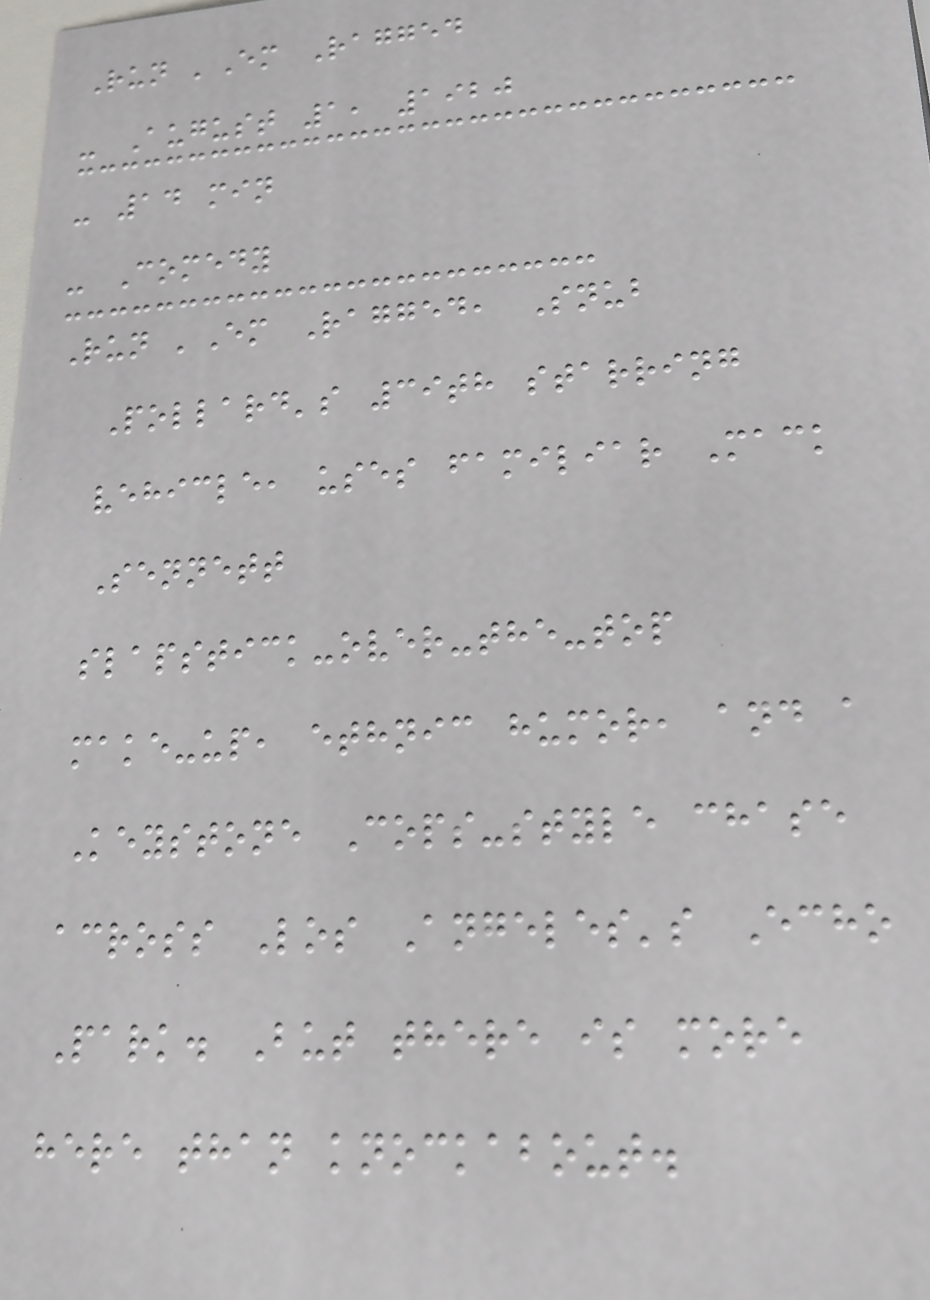Run 'Em Ragged
- August 1, 1920
- 14 min
- Comedy
Run 'Em Ragged, Snub
Pollard's 39th starring
vehicle, uses familiar Mack
Sennett
slapstick-over-the-top
make-up, ethnic humor, and a
Keystone Cops-style chase
across Los Angeles's Echo
Park. But there is more
here than knockabout.
